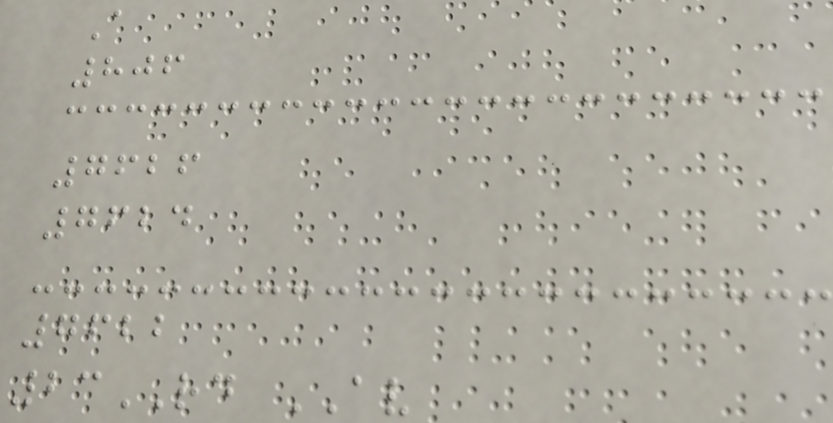A
806
7626
7624
7622
23RD AV
